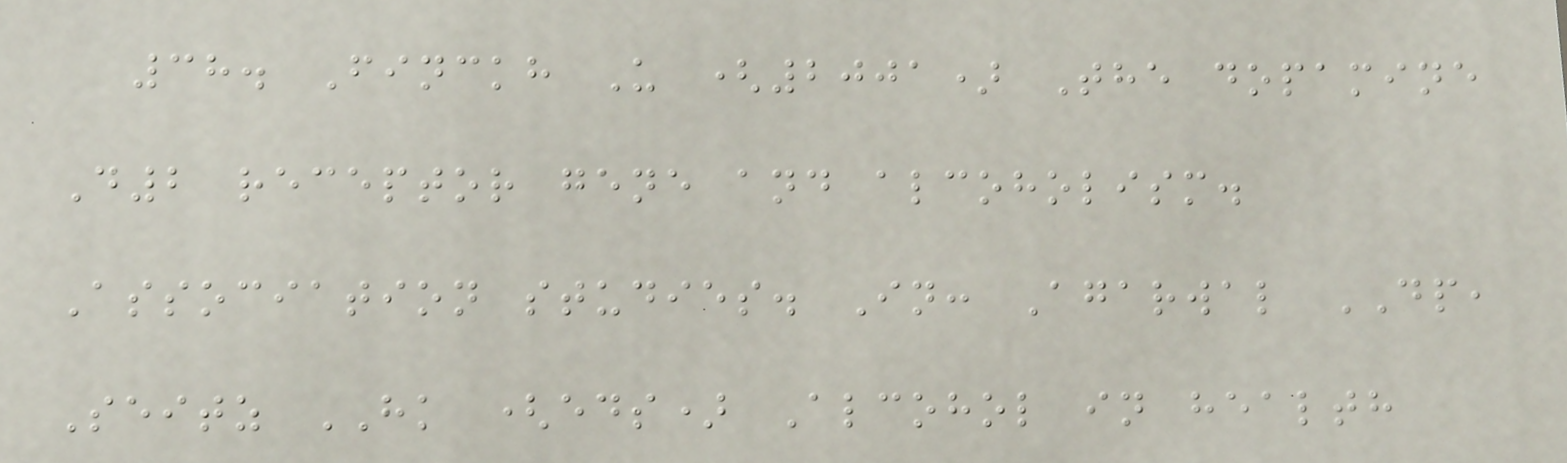38. Finckh U (2001) The dopamine
D2 receptor gene and alcoholism.
Association studies. In: Agarwal DP,
Seitz HK (eds) Alcohol in health
